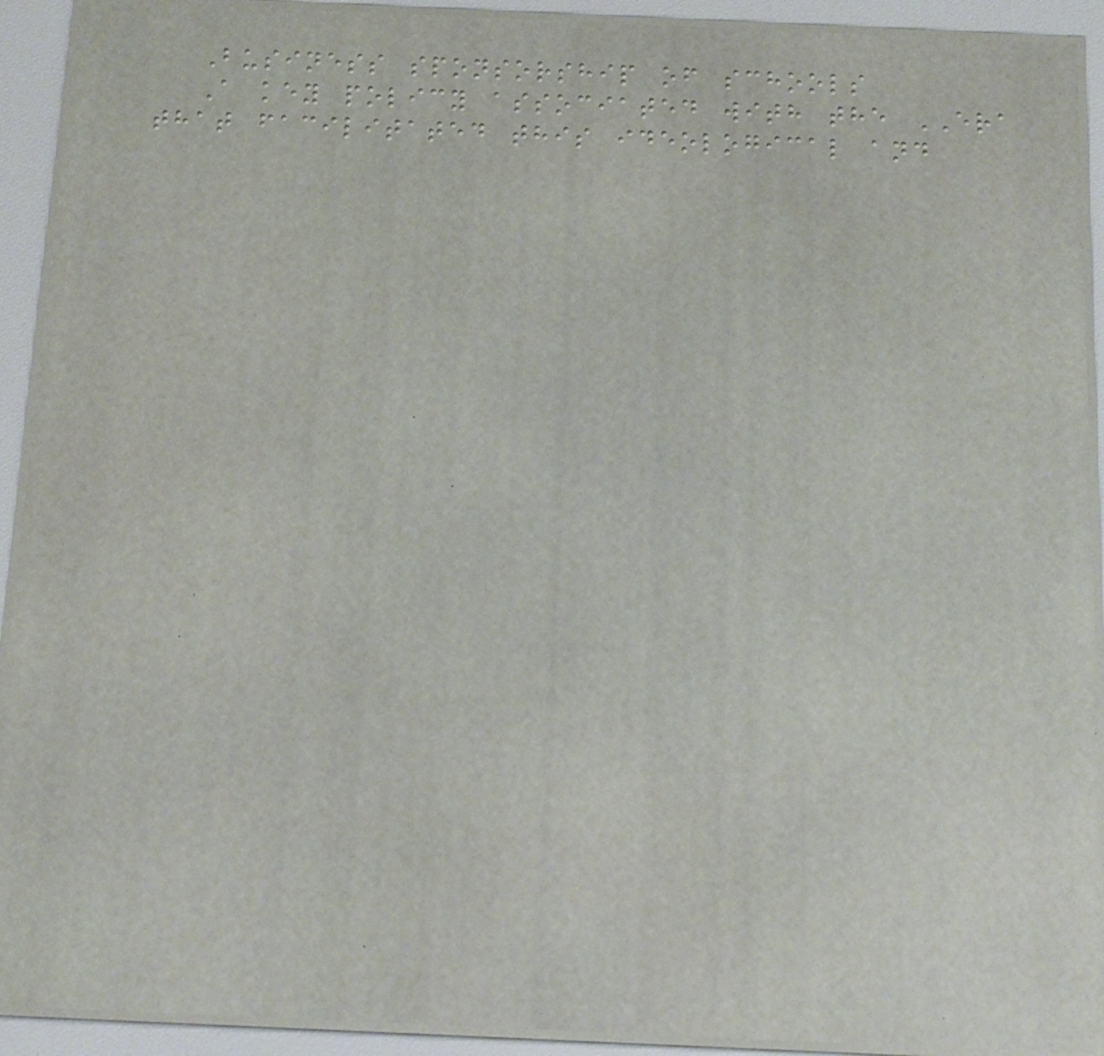Business sponsorship of schools
A key policy associated with the ERA
that facilitated this ideological and
